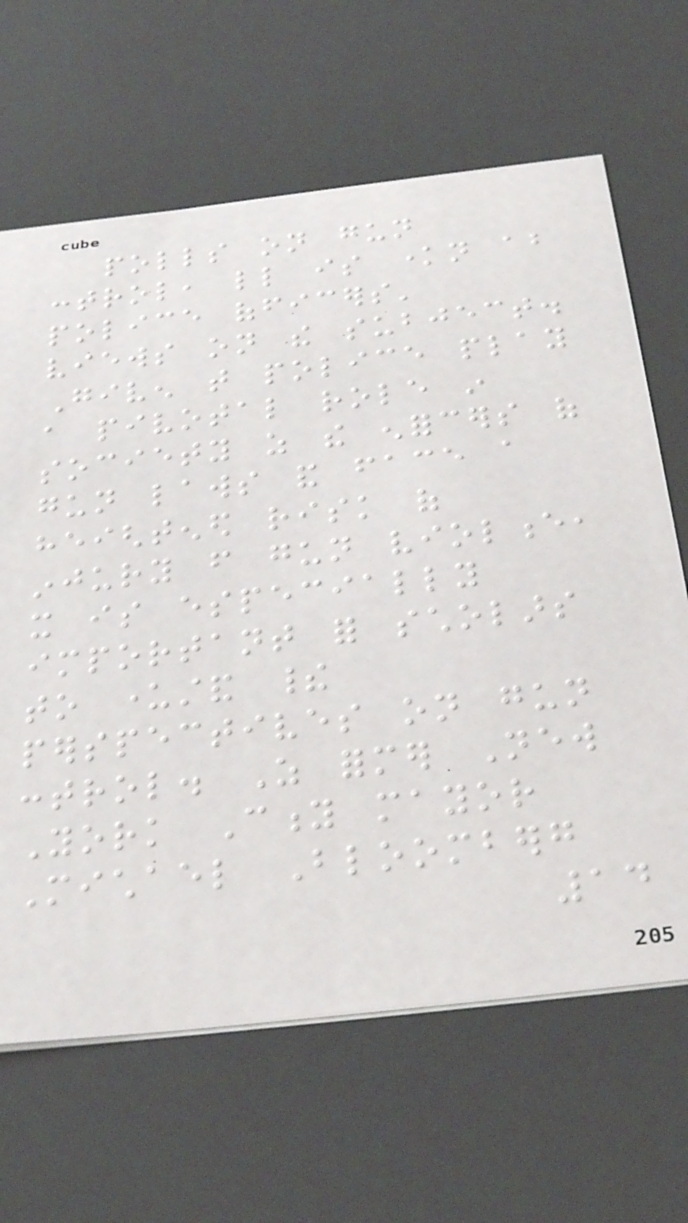polls on gun
control, little is known about
police officers'
views on the subject.
Given that police play
a pivotal role in
society as the enforcers of
gun laws and face a
heightened risk of
injury from gun violence,
it is especially
important for scholars
to understand their
perspectives on gun
control. As former New
York City mayor
Michael Bloomberg
14
